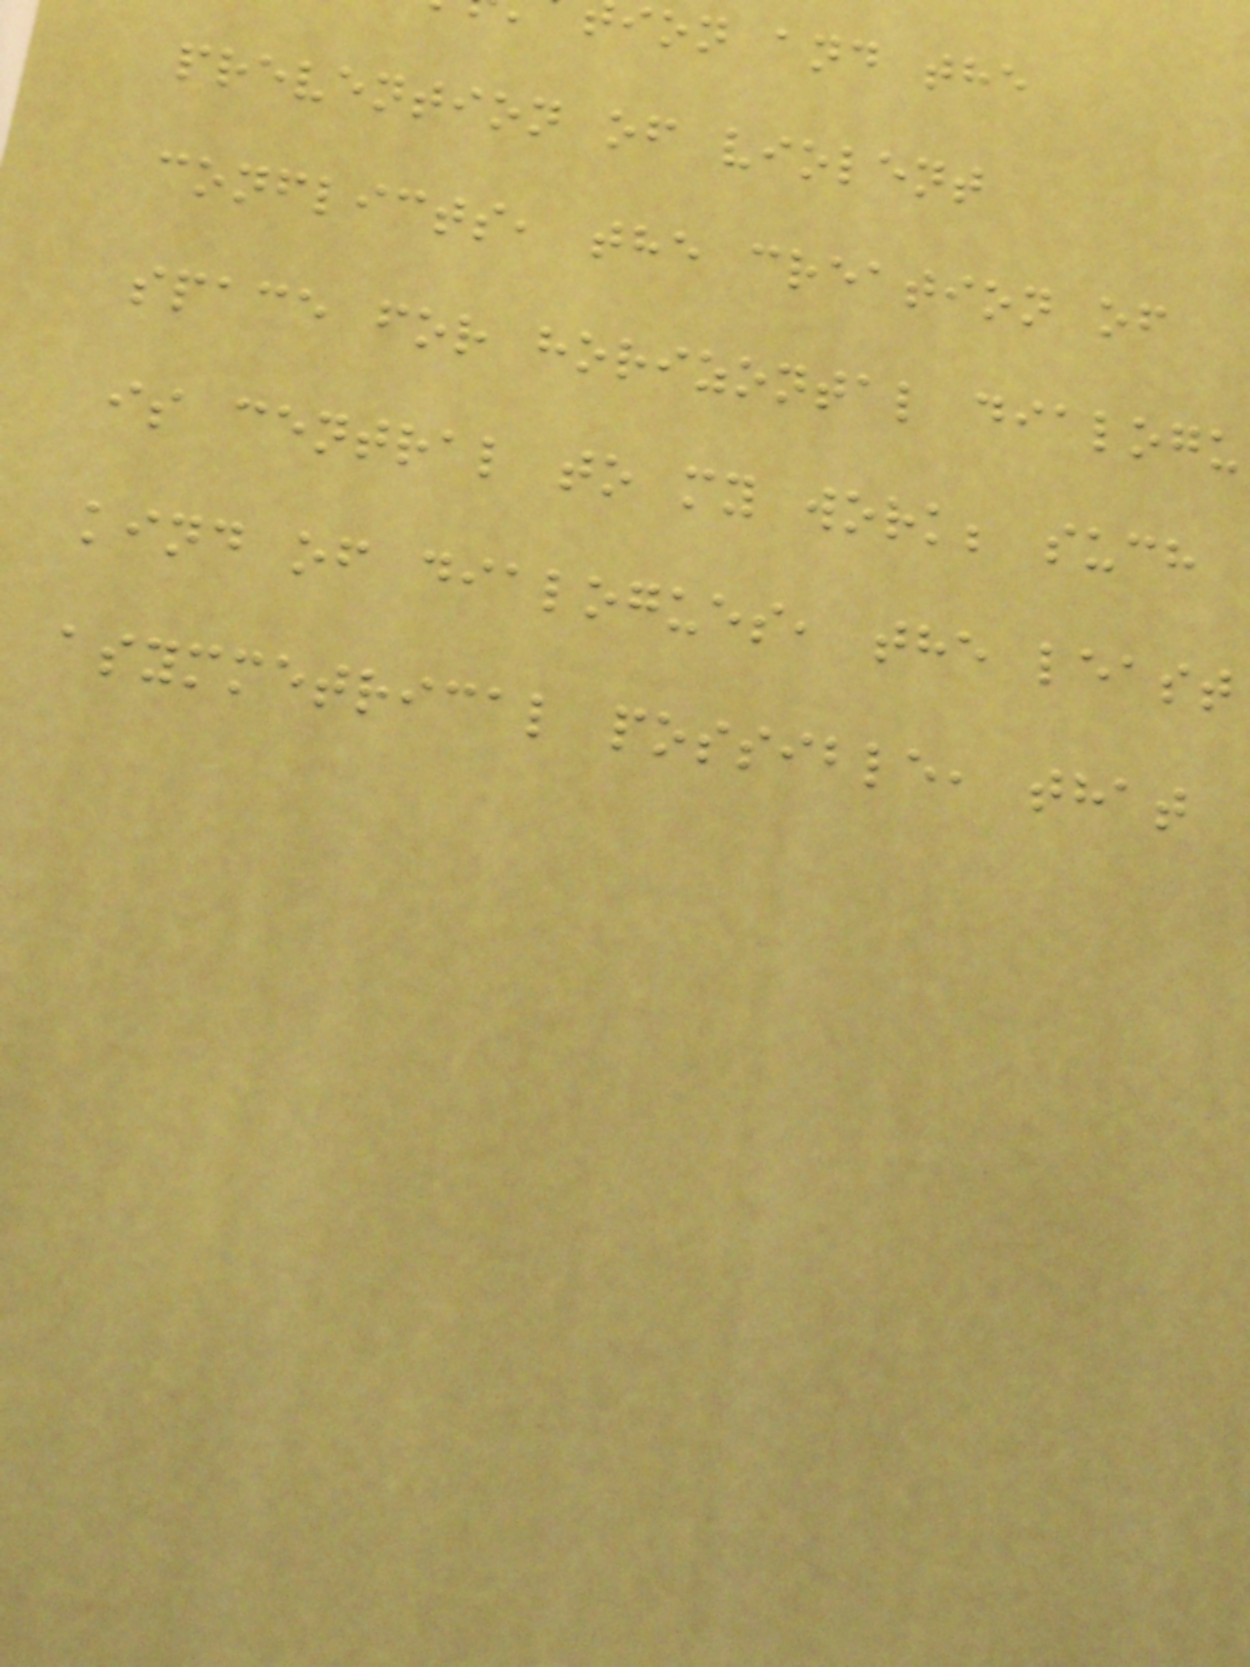ion and the
prevention of violent
conflicts, the creation of
space for horizontal dialogu
is central to my work; such
kind of dialogues, the least
asymmetrical possible, that
